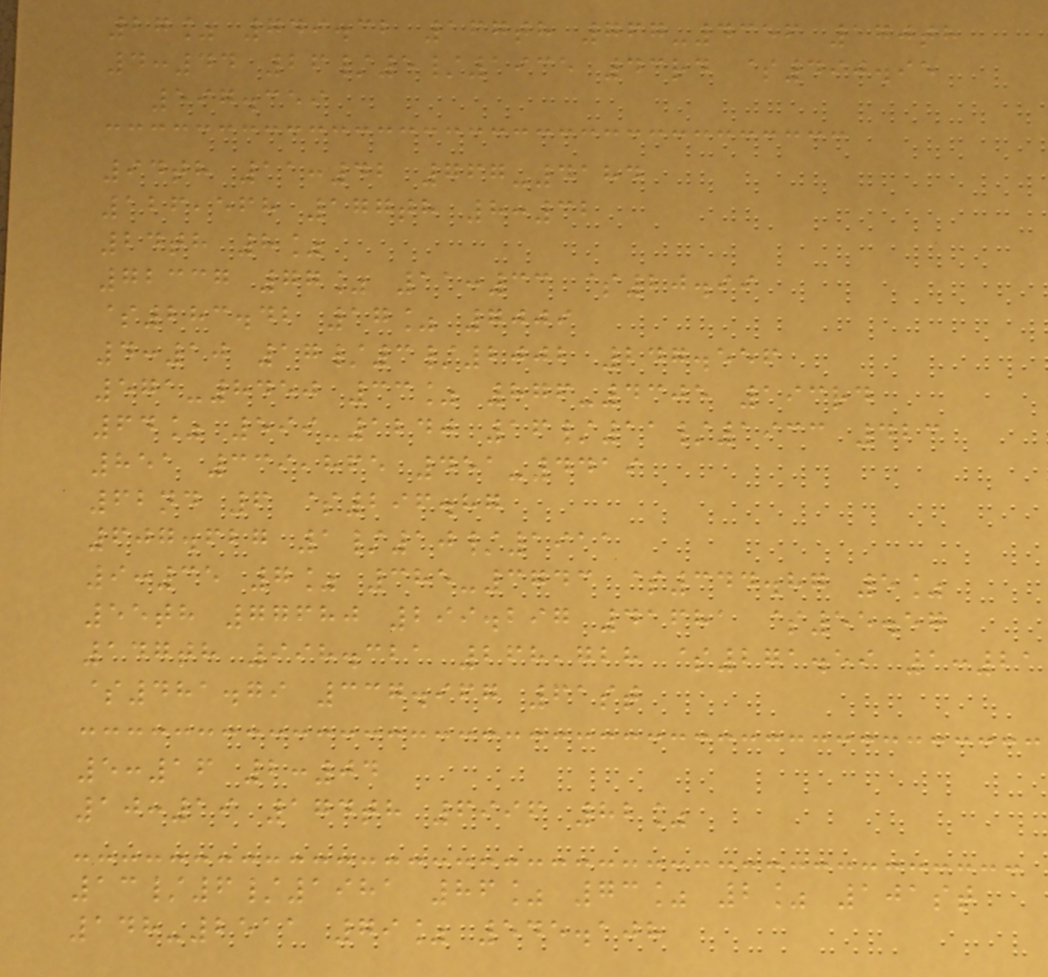27% 749.32 167th 767-4356 170th
4:44 26/5/1935 43rd $490.95
597.359
94th 11:42 767-4184
126,568 177th 8:32
24th 8%
72337 77% 11:33 $20.99
$283.42 17% 7009
4:10 17/3/2002 247.556
571-8450 33% 876-4305 193rd
64% 599-1240 16/11/1933 423
851 339,865 451-4419
62nd 6 $296.87
607.627 1/10/1911
9:35 7% 385-3743 $344.87 5%
55th 77680 299.297 41681 $55.57
147th 998.321 268,728 $271.59 1:21
$481.79 337.967 61st
5:16 2:04
10:19 174th 6996 82%
13/6/1981 86% 73% 2% 101st
148-2511 79% 545.108
